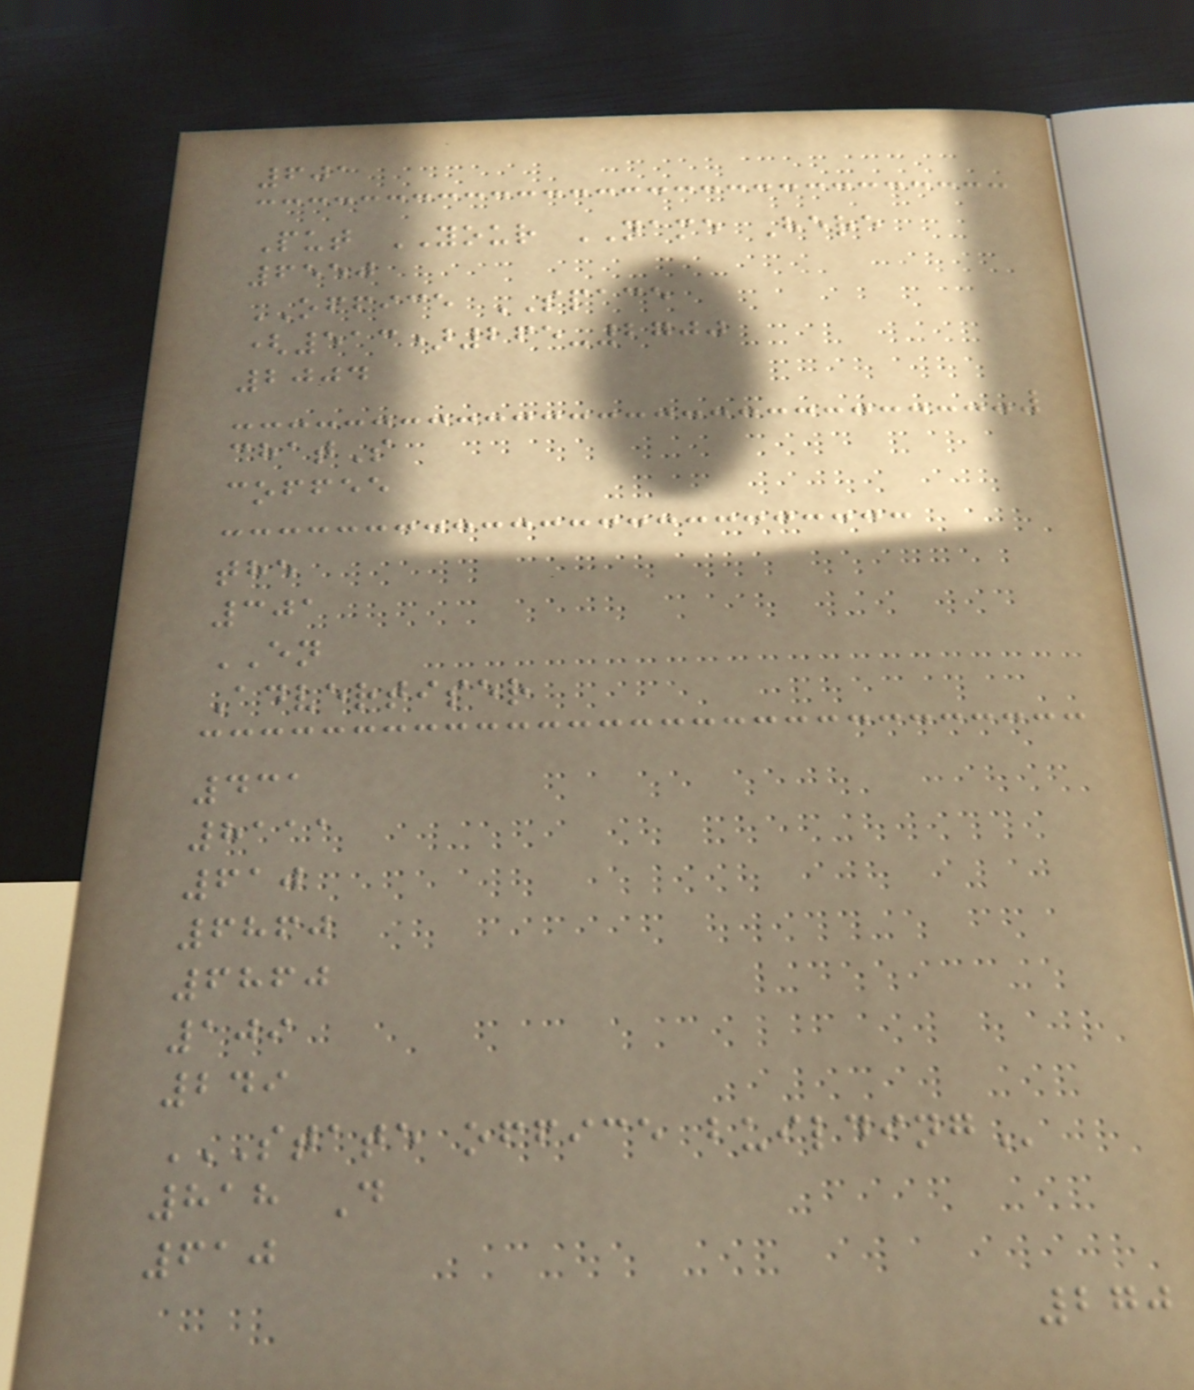601
Put YOUR NAME Here
6550
OFFICE SPACE
(513)265-2700
2004
chatS
coffee
the
301
EN
Advertiser
431
8111
610
6860
6860
109
249
STATE OFFICE BUILDING
818 D
610
270
